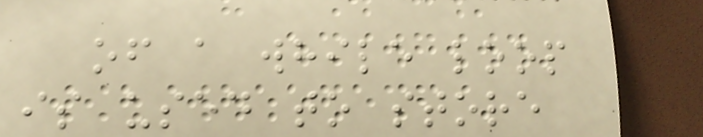of a while loop
is used to store
